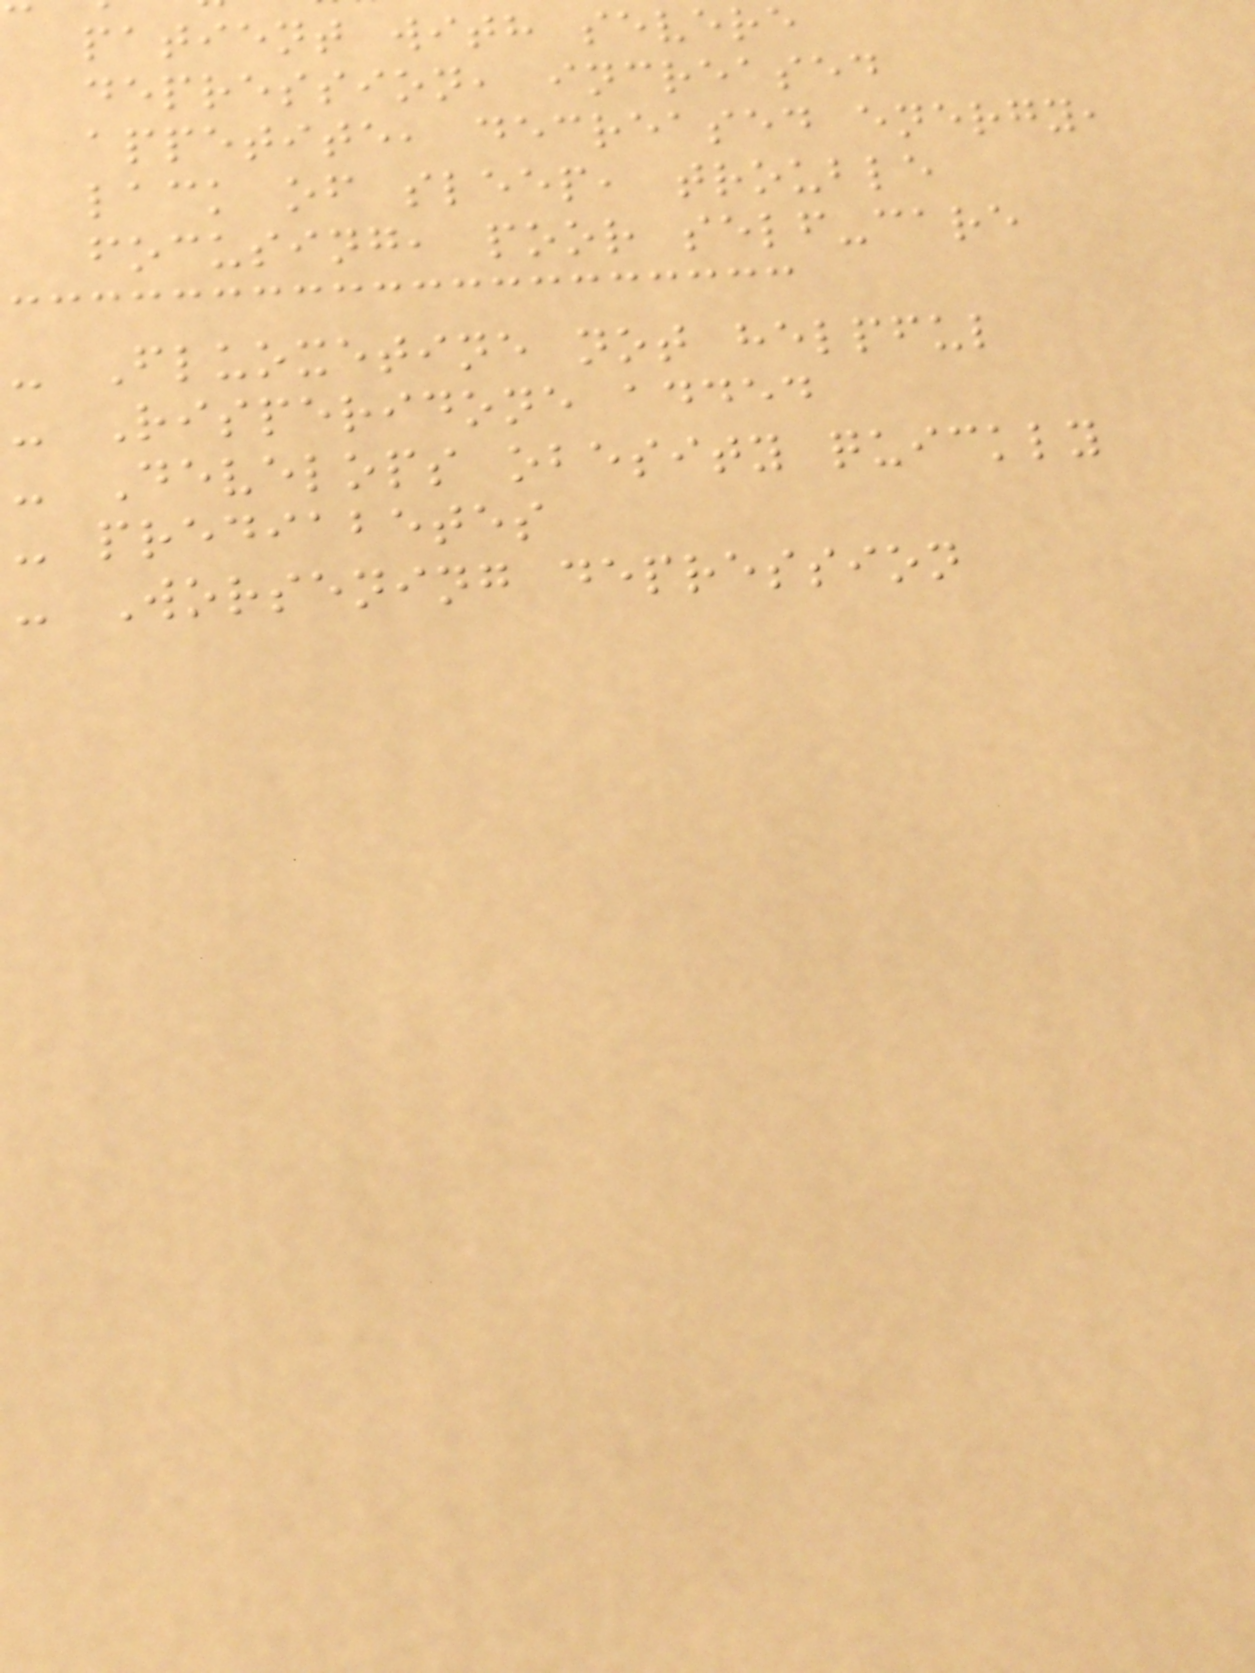patient with severe
depression, increased
appetite, decreased energy,
lack of sleep, trouble
focusing, poor self-care
- Fluoxetine not helpful
- Risperidone added
- Develops obesity quickly
- prediabetes
- Worsening depression
